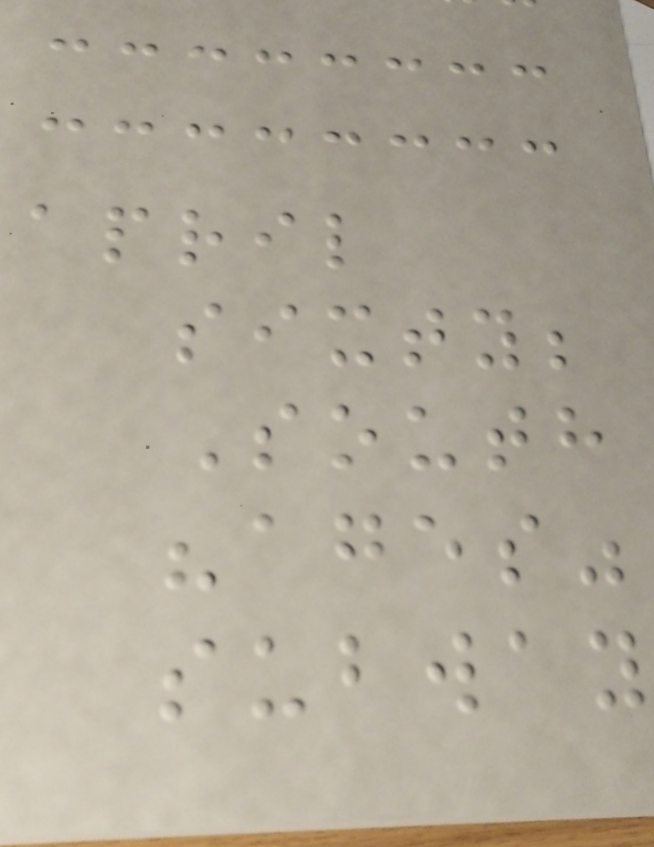april
sixty;
South
"ages"
subway
